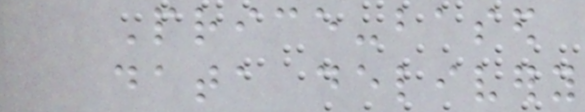Price-based
data delivery
